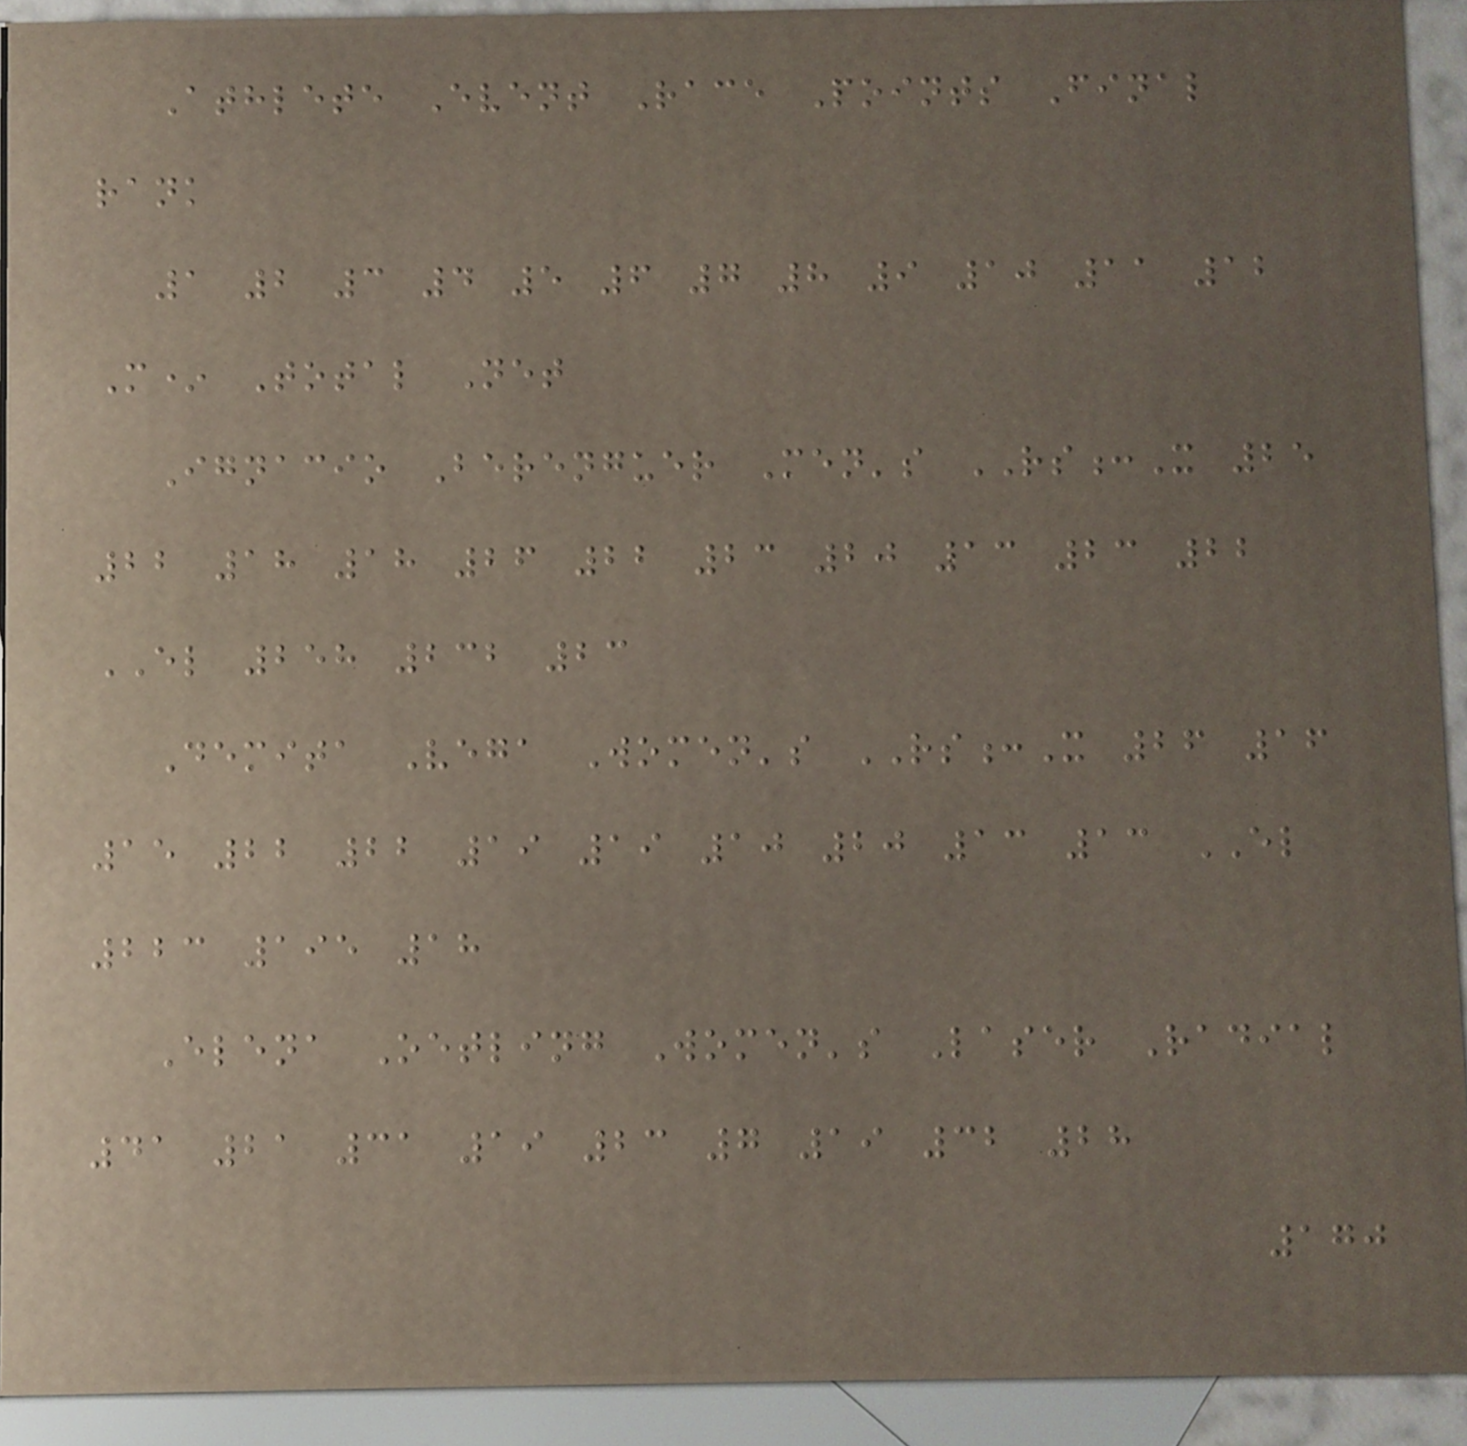Athlete Event Race Points Final
rank
1 2 3 4 5 6 7 8 9 10 11 12
M* Total Net
Ignacio Berenguer Men's RS:X 25
22 18 18 26 22 23 20 13 23 22
EL 258 232 23
Demita Vega Women's RS:X 26 16
15 22 22 19 19 10 20 13 13 EL
223 195 18
Elena Oetling Women's Laser Radial
41 21 31 19 23 7 19 32 28
170
